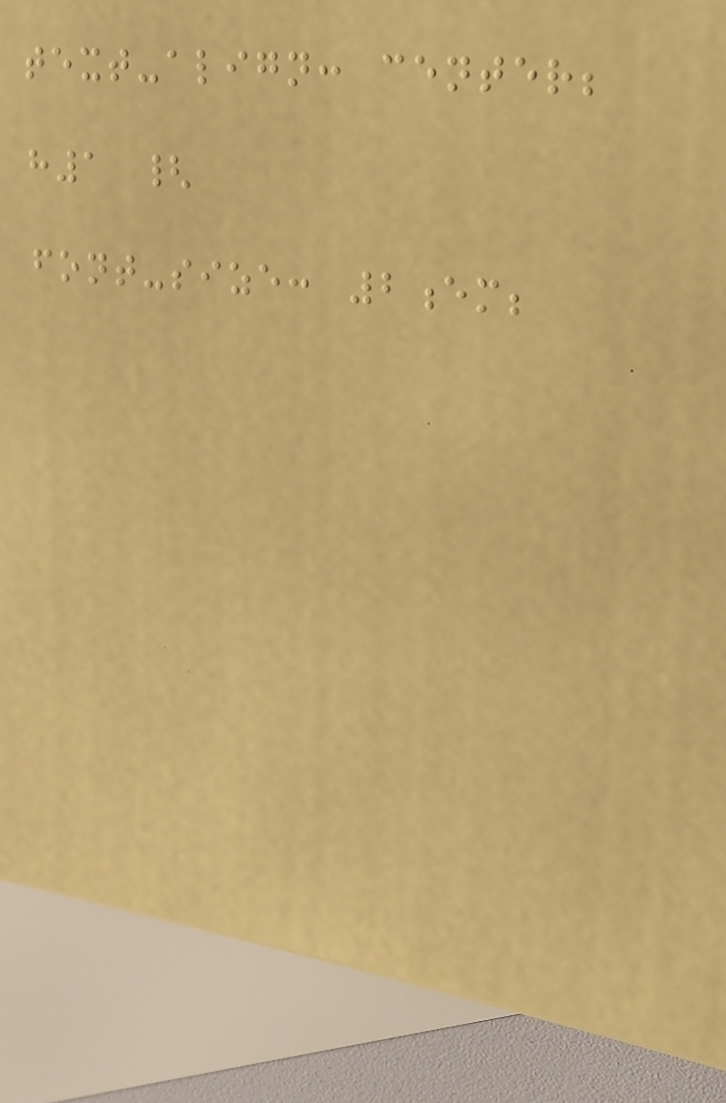text-align: center;
h1 {
font-size: 2em;
